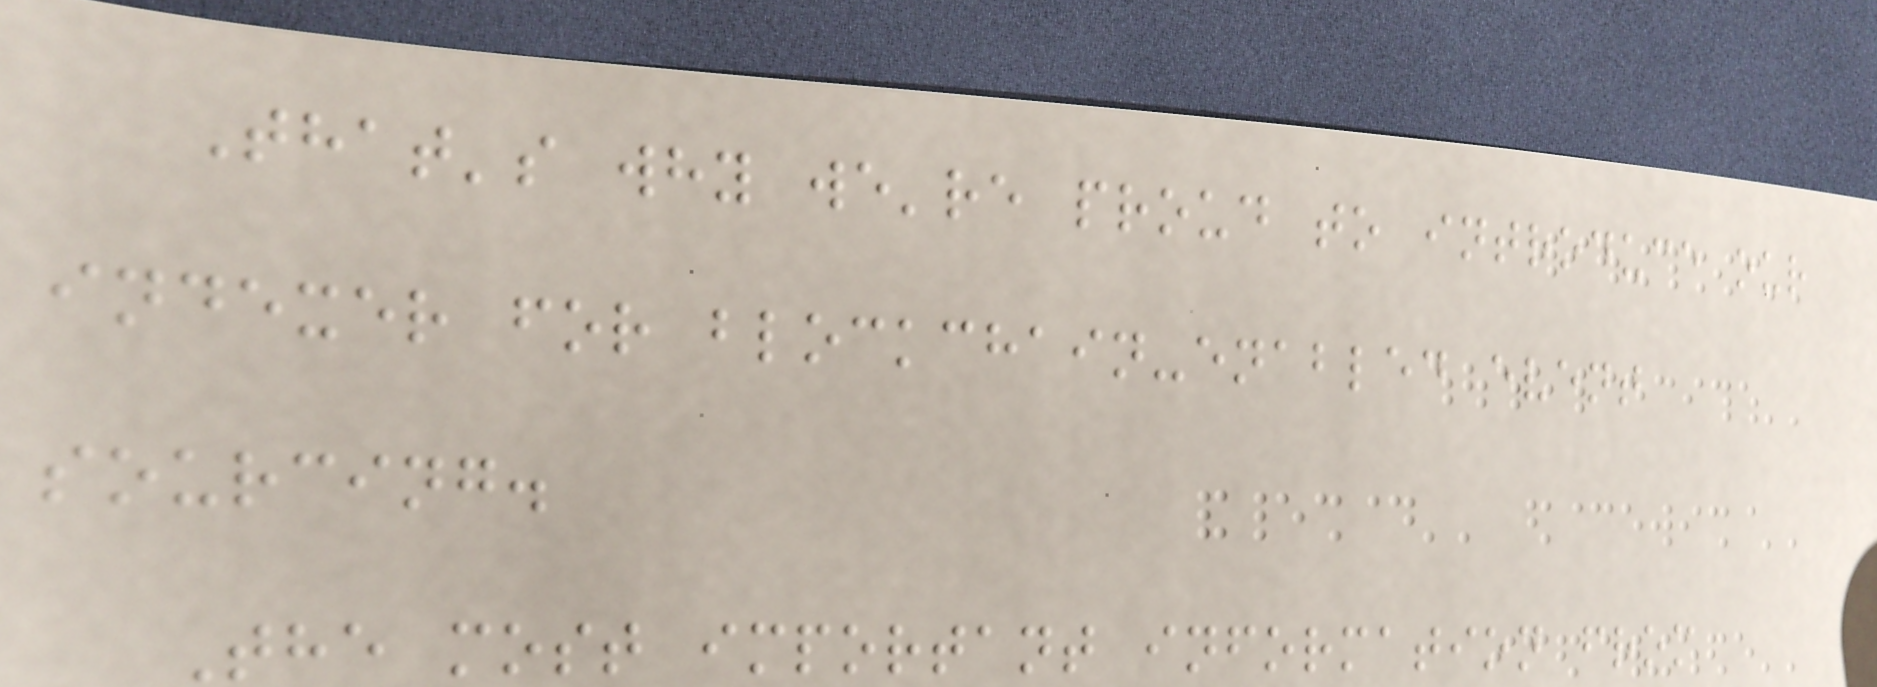That's why we're proud to introduce our
indexer for blockchain-enabled event
sourcing.
The most important information from
